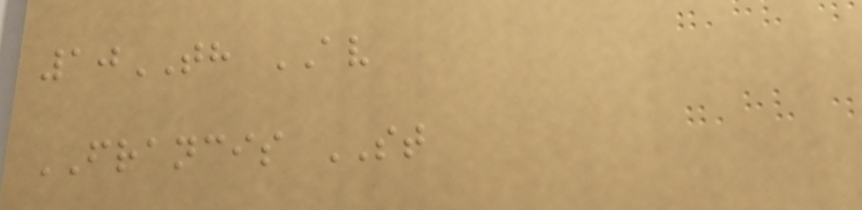10TH AV
FRANCIS ST
